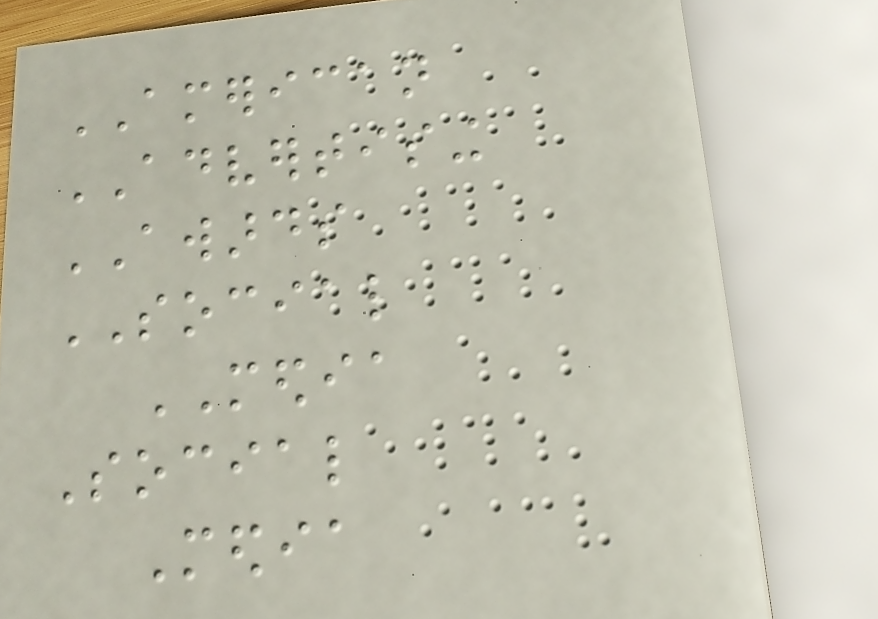AMERICAN
ADVERTISING
AWARDS
SOCIAL
MEDIA
Social
Media
